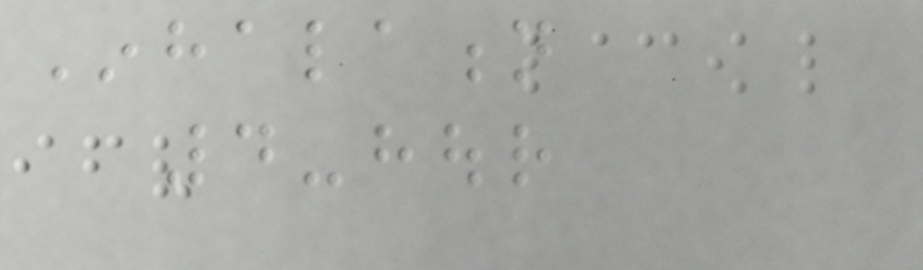Inhalation
4-hour
